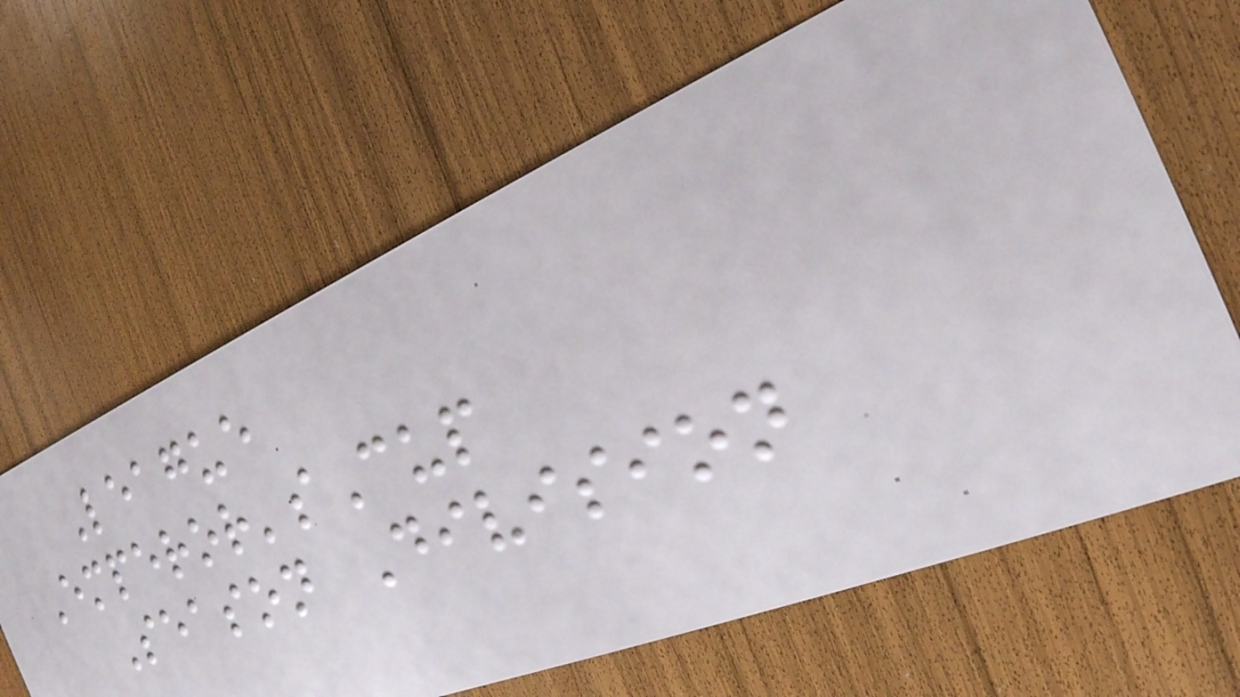League
Emperor'sCup
Season Division
